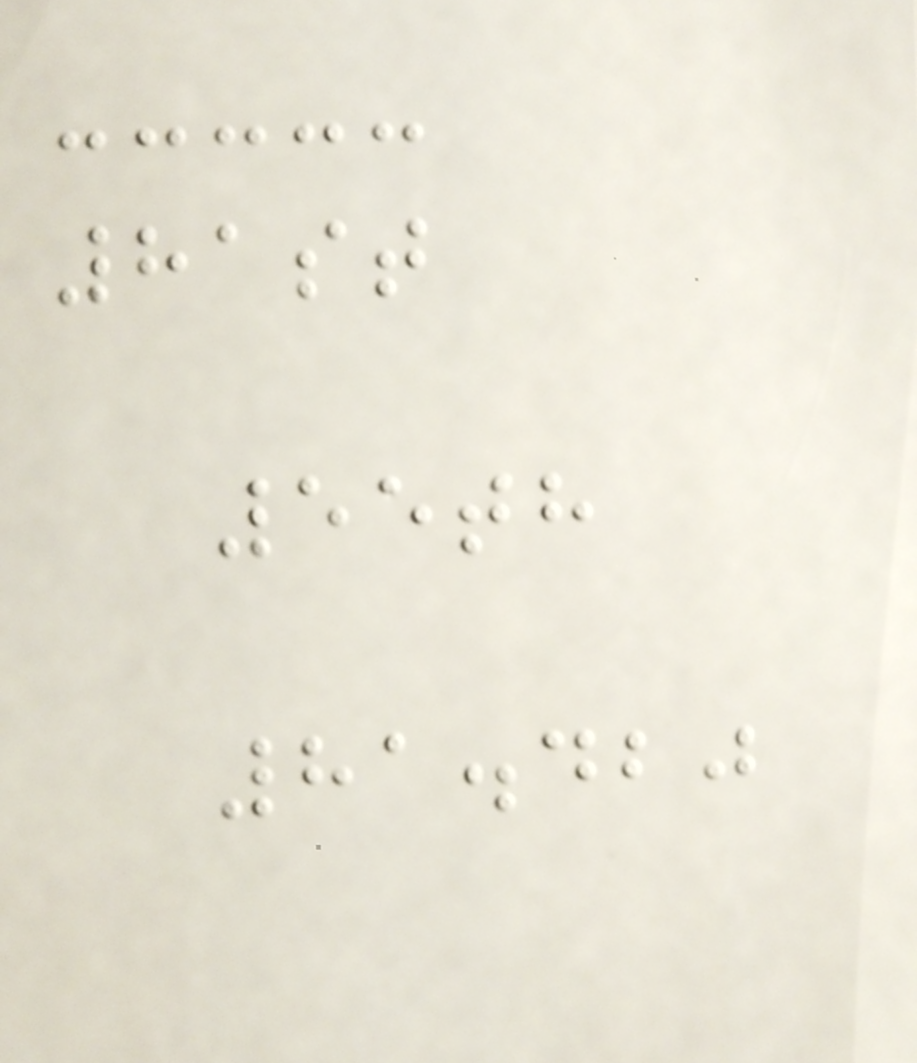81st
55th
81.420
